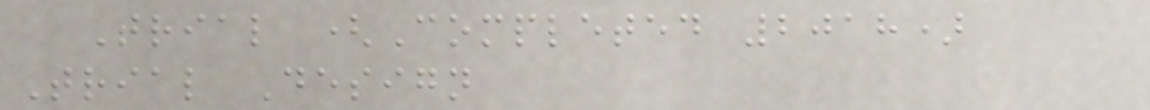Trial (Completed 2018)
Trial Design
